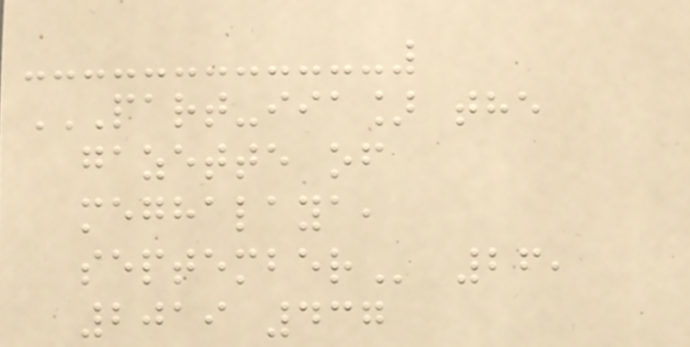PART-IIA] THE
GAZETTE OF
MEGHALAYA,
SEPTEMBER 26,
2019 437
